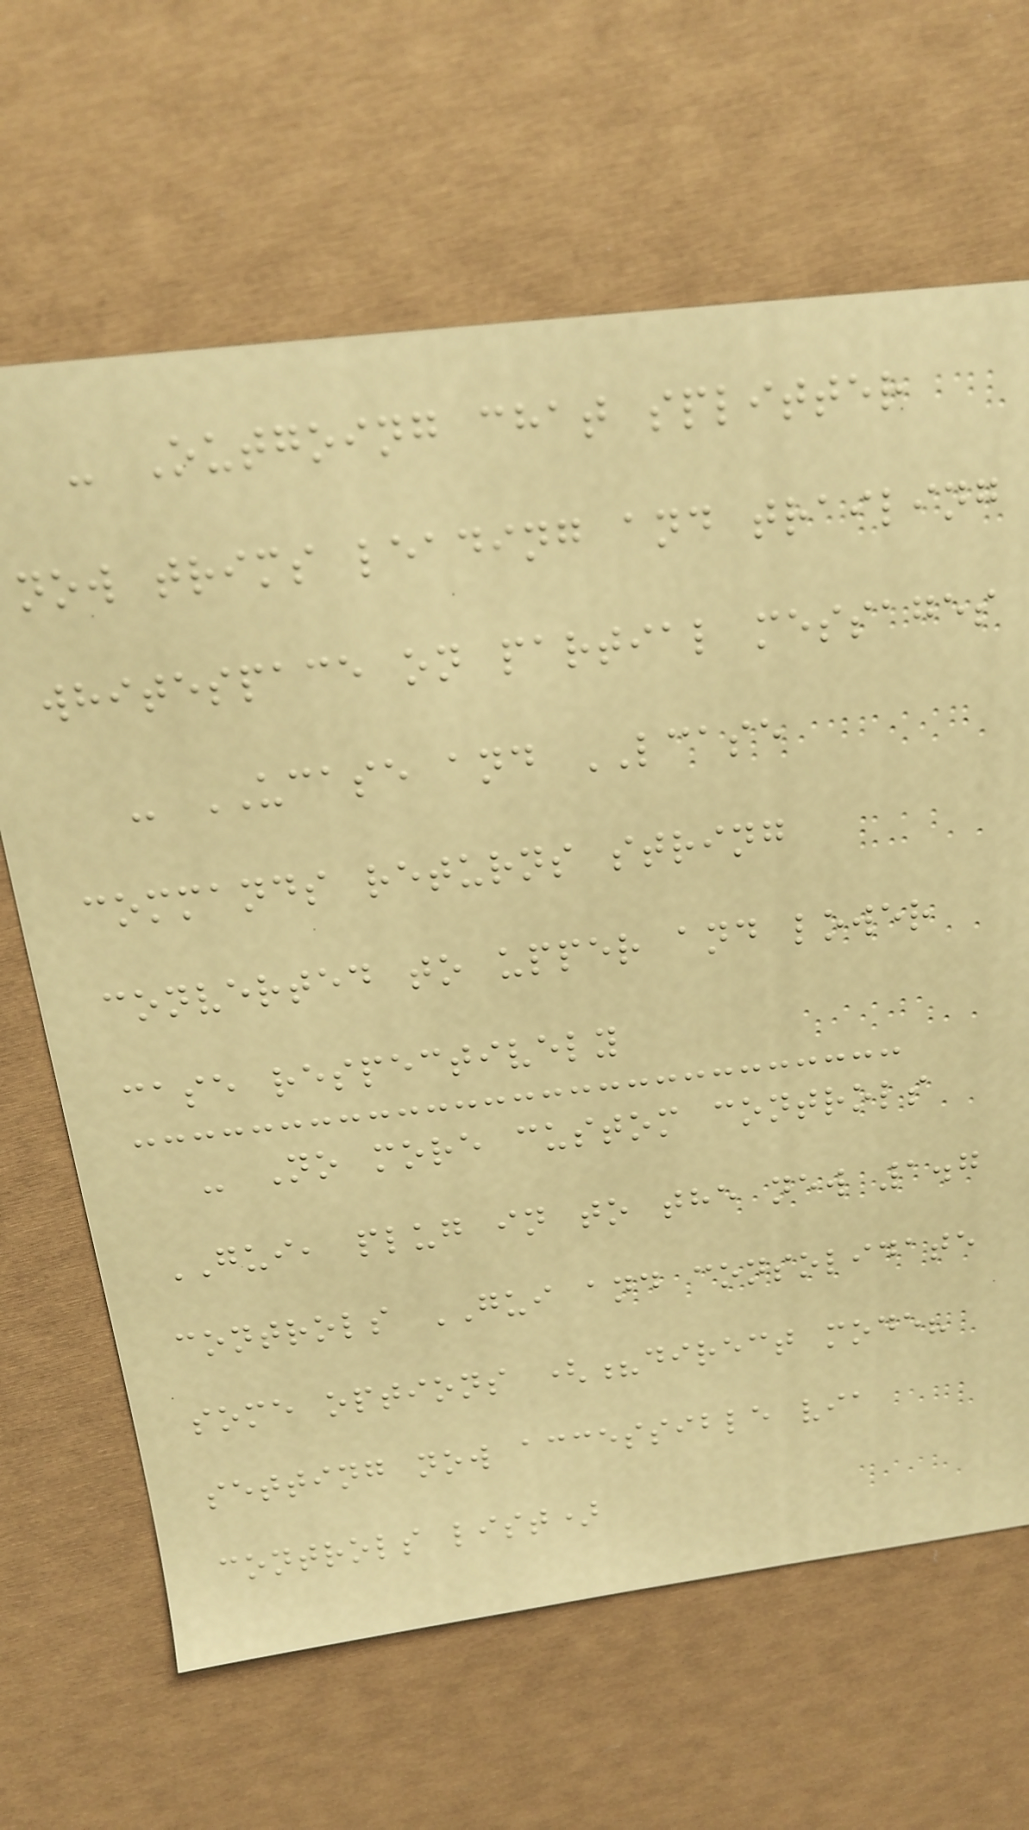- Outgoing chat splitter
now trims leading and trailing
whitespace on partial messages
- UCASE and LCASE
commands returns string
converted to upper and lower
case respectively
- No more custom controls
GUI, plug in to the new 1.7
controls GUI and consolidate
some options (?direct mode?
setting now accessible via
controls list)
